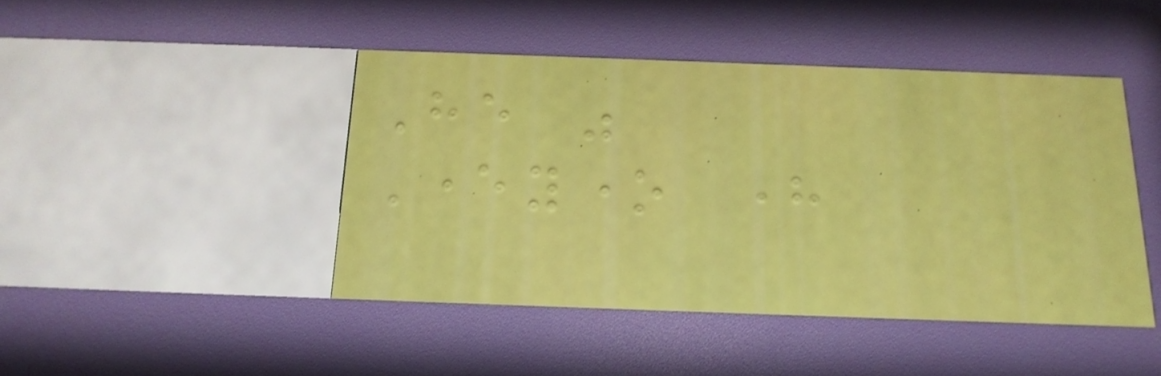He was
Everyone here
